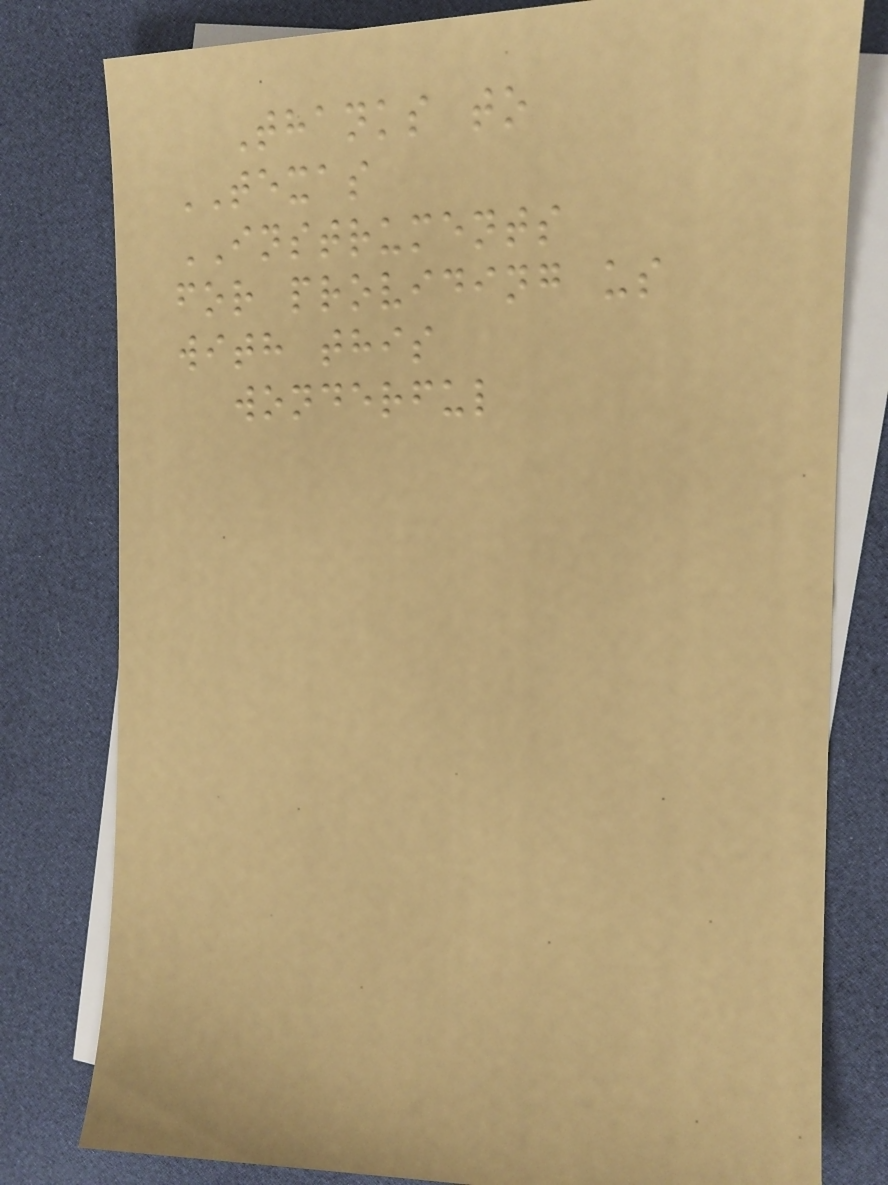Thanks to
TEXAS
INSTRUMENTS
for providing us
with this
wonderful
